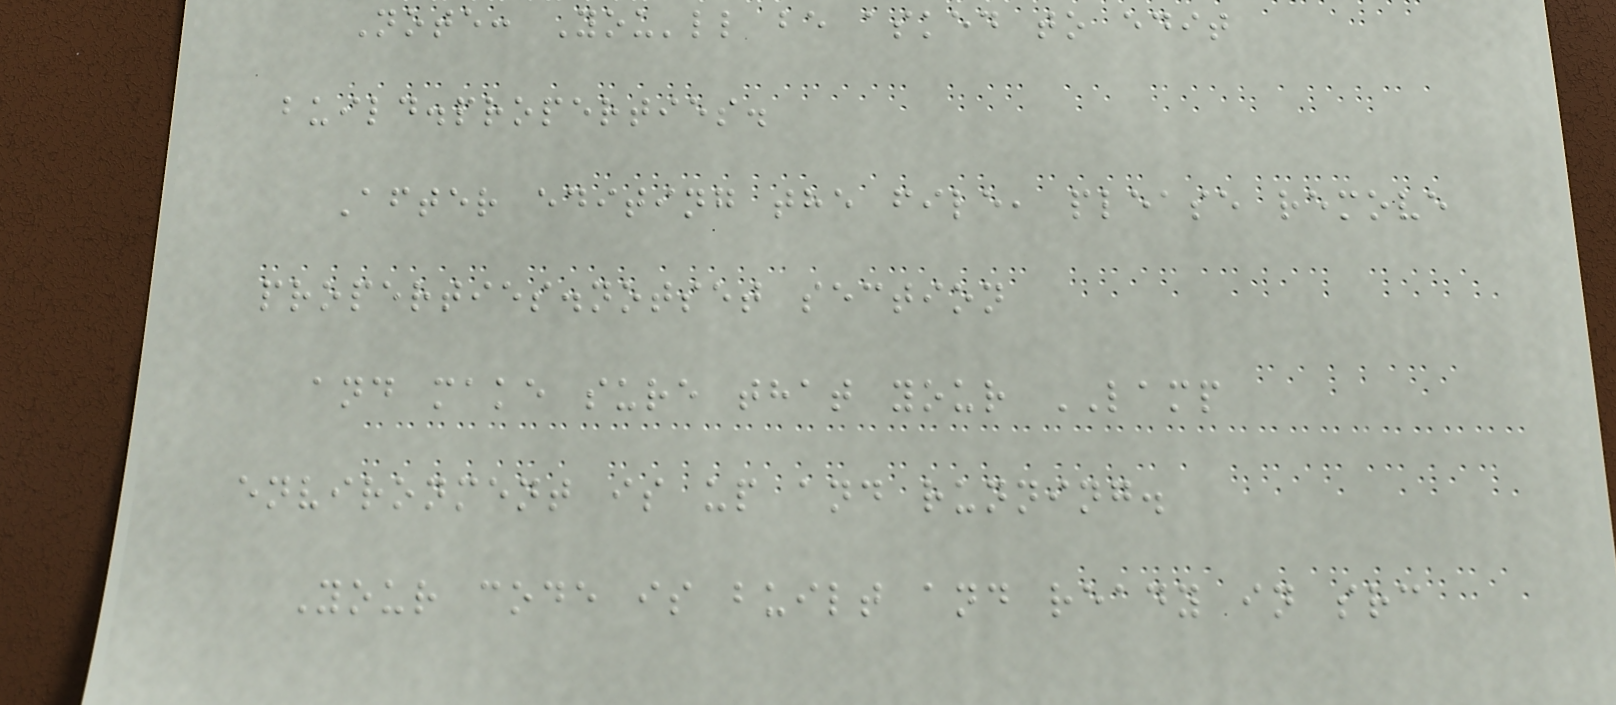Note: You'll be asked to edit
build.properties.
After editing the file, please remove
properties.notset section
and make sure that your LAMP
environment is up and running.
Your code is built and ready in src
